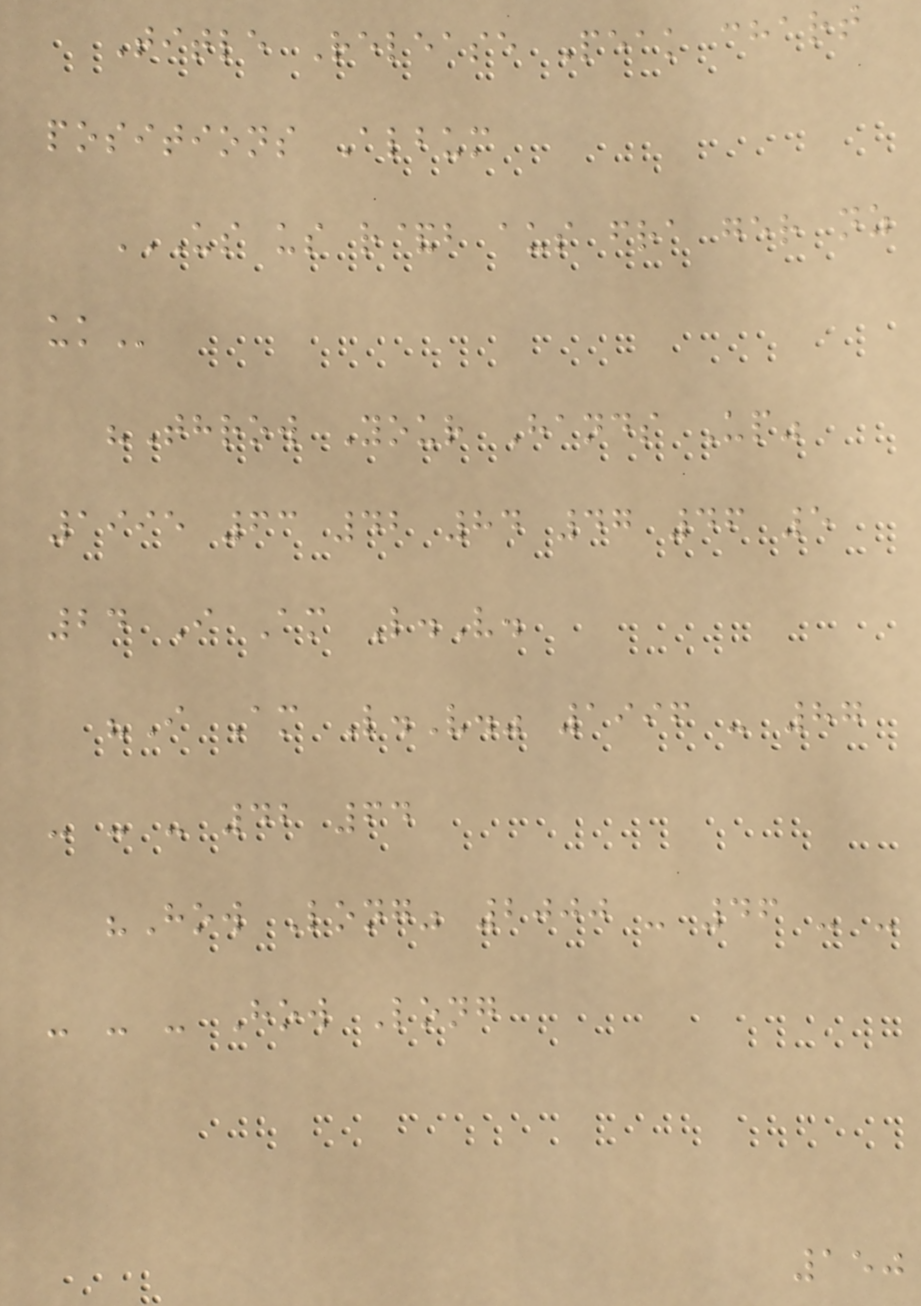Title Release Peak chart
positions Album
US US R&B AUS FRA GER NZ
UK
"Throw Your Hands Up"
1995 63 42 84 47 46 5
24 I Am L.V.
"I Am L.V." 1996 - 87
- - - 42 64
"How Long" 2000 - 46 - -
- - - How Long
150
